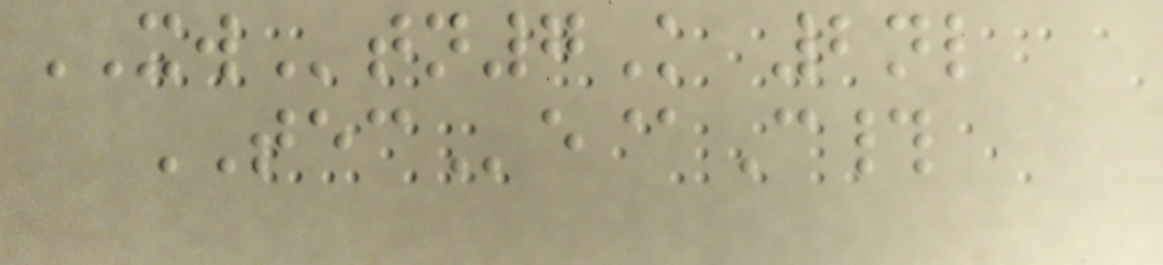XWtn7K 2nl
TECe@C#
